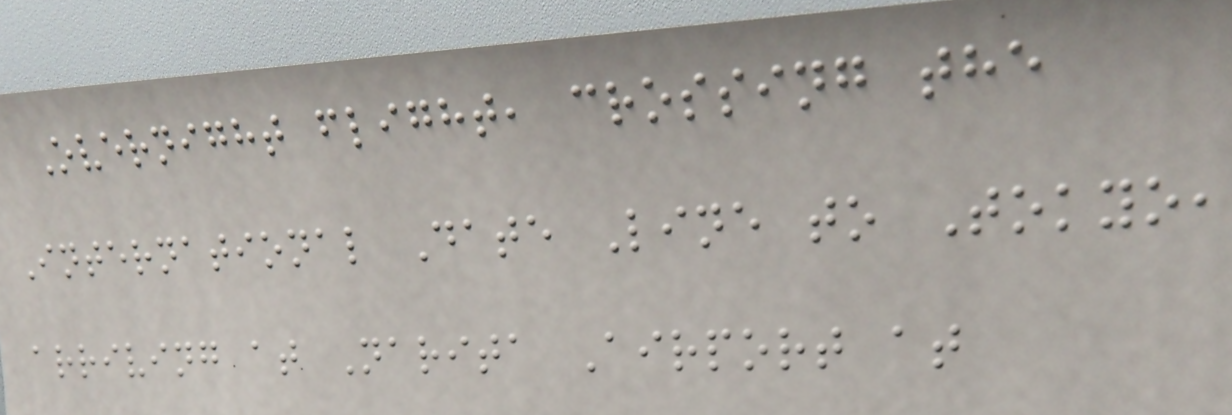Overnight flight, crossing the
International Date Line to Tokyo,
arriving at Narita Airport at
